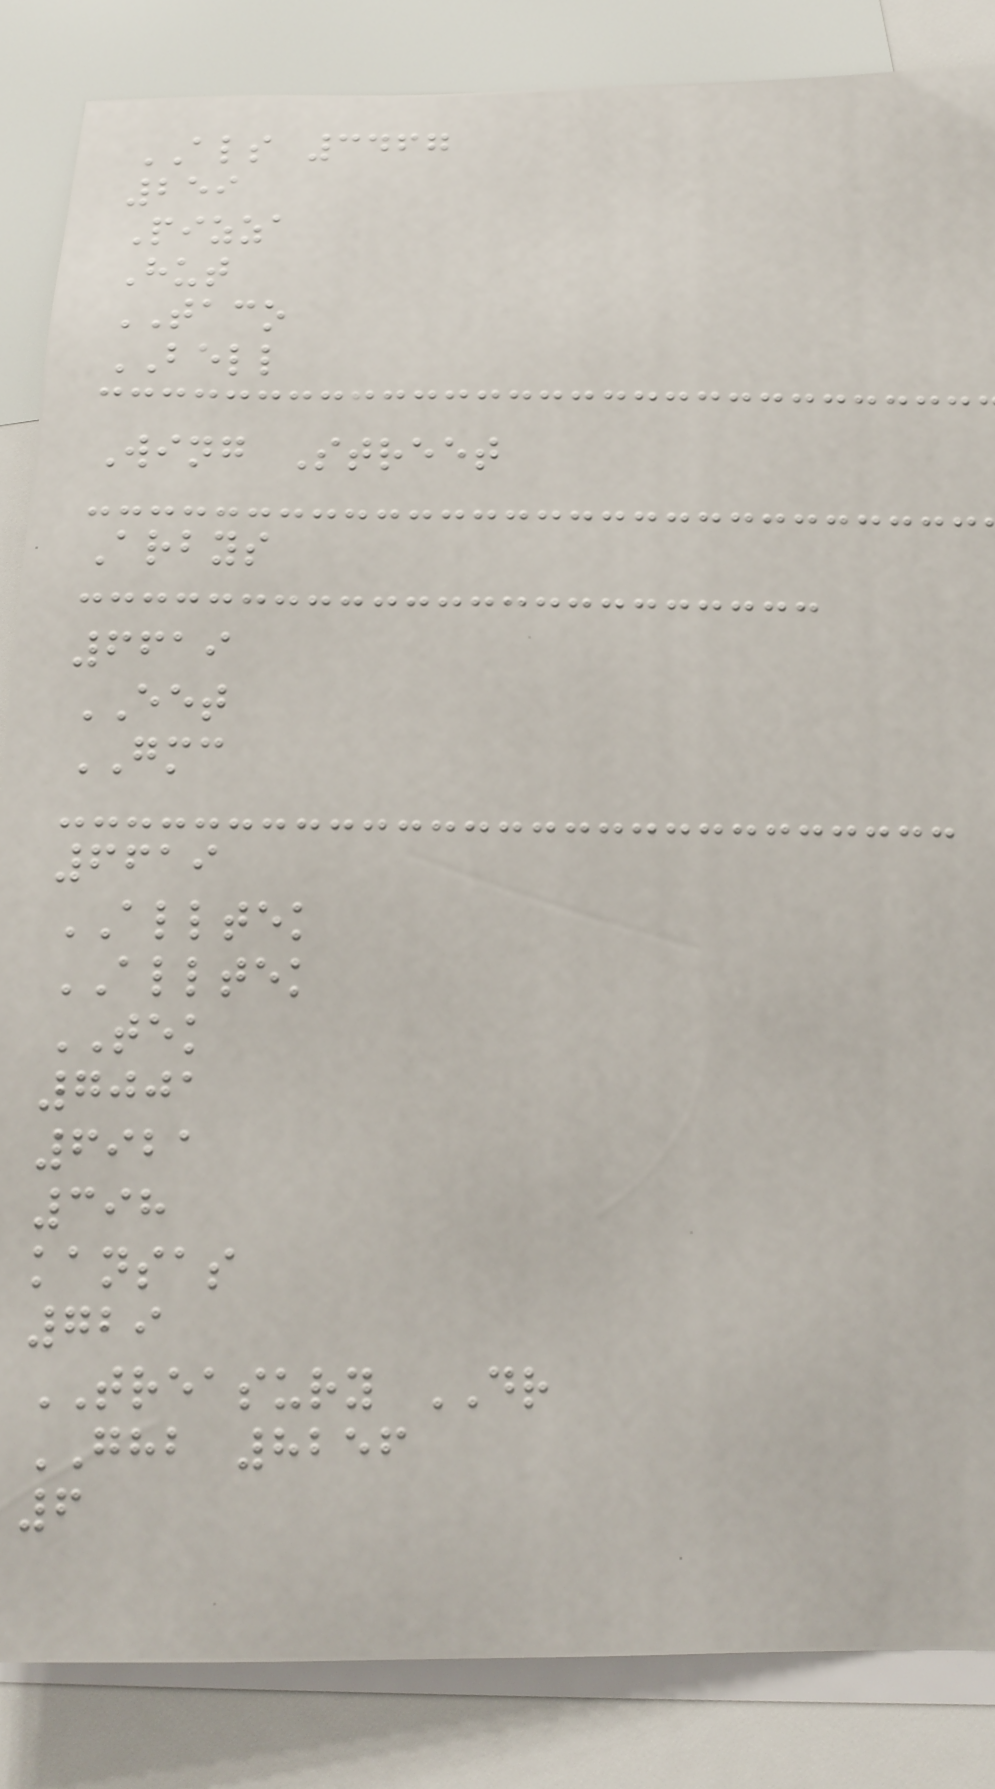ALS 3467
259
Pizza
Hut
TACO
BELL
Wing Street
Arbys
6619
EET
GMC
6619
ALLTEK
ALLTEK
TEK
7001
6921
398
kansas
729
TREASURY DR
GHB 8256
6
